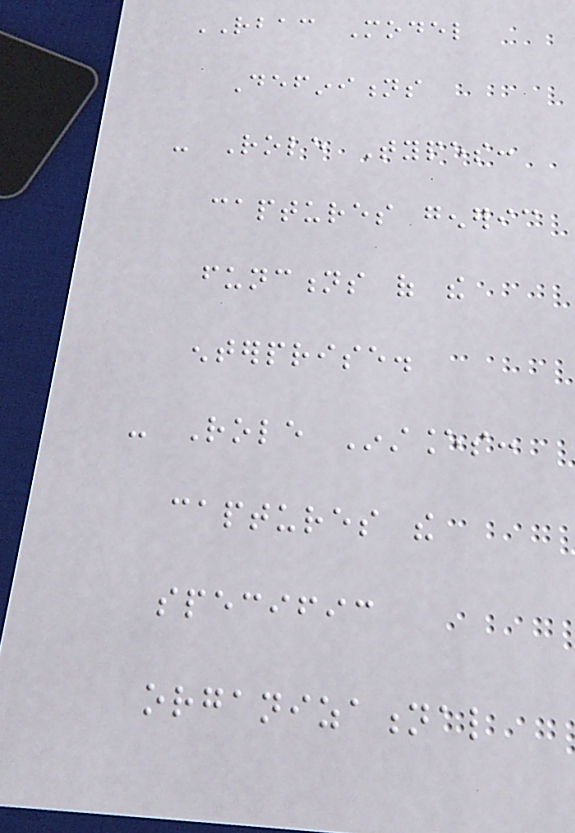RBAC Model
Definitions
- Role Types:
captures generic
functions of the
enterprise.
- Role Instances:
captures the
specific
organizational
